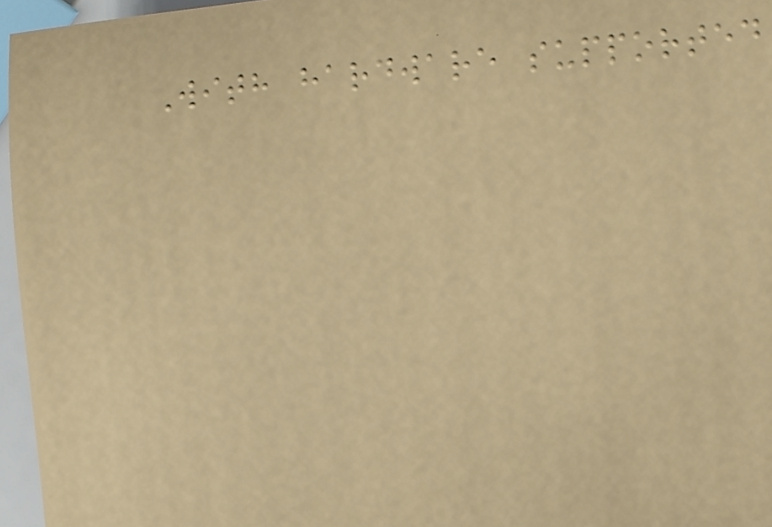With hardware supported
